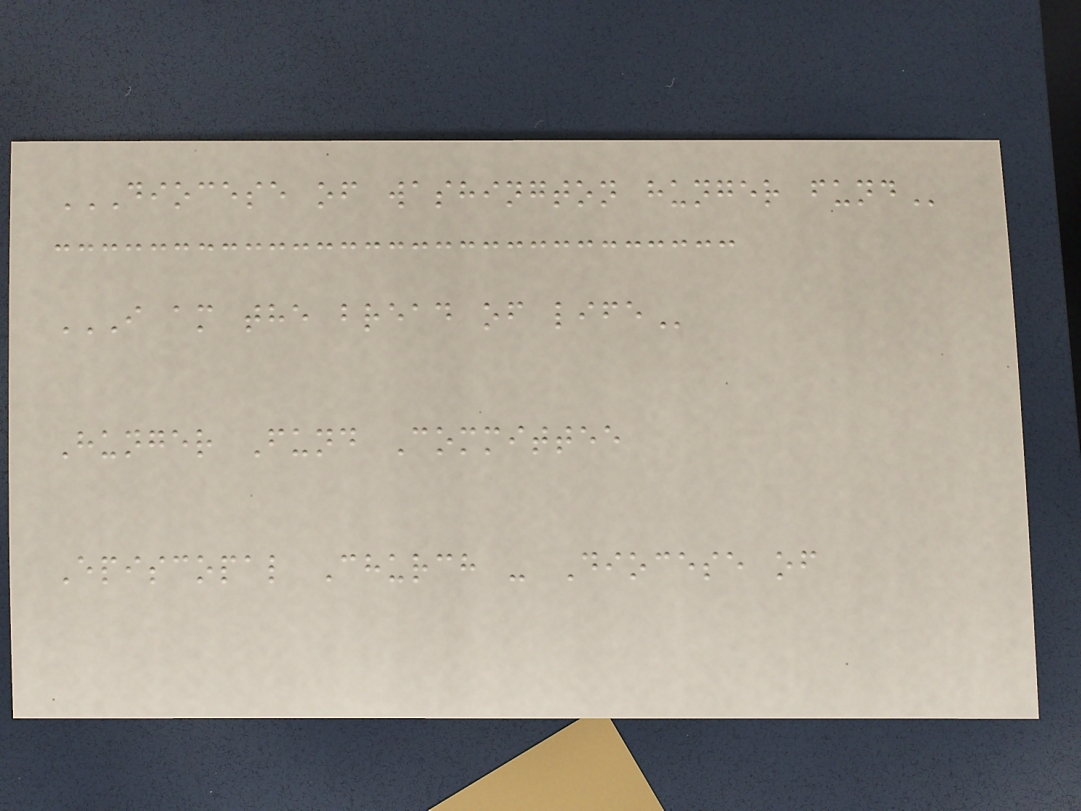DIOCESE OF WASHINGTON HUNGER FUND
I AM THE BREAD OF LIFE
Hunger Fund Committee
Episcopal Church - Diocese of
